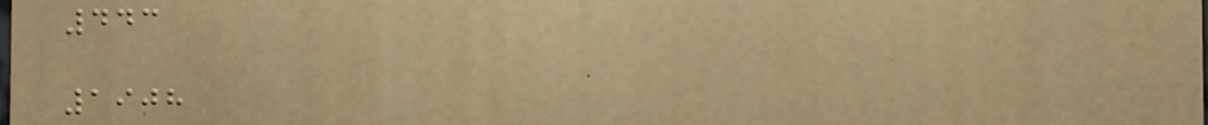443
1908
